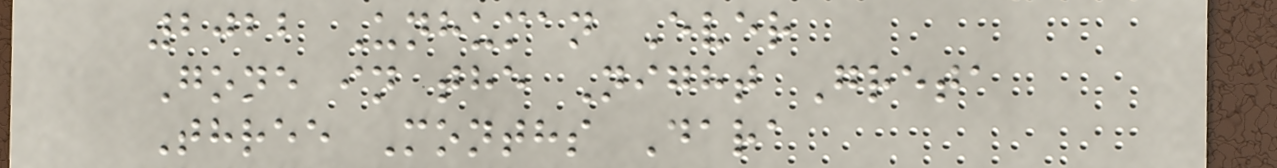2022 Unhuman Ever
Gone in the Night Greta
Three Months Dara
